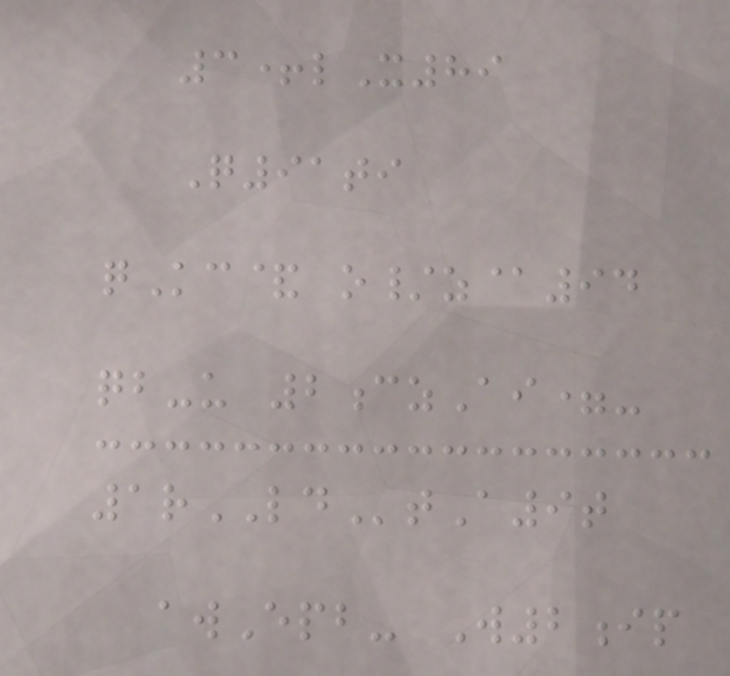3+lX89
Q91ti
qKc& o/z@94
qb-u 2czAi=-
1rLDtA9t
awEpb- W2ip
